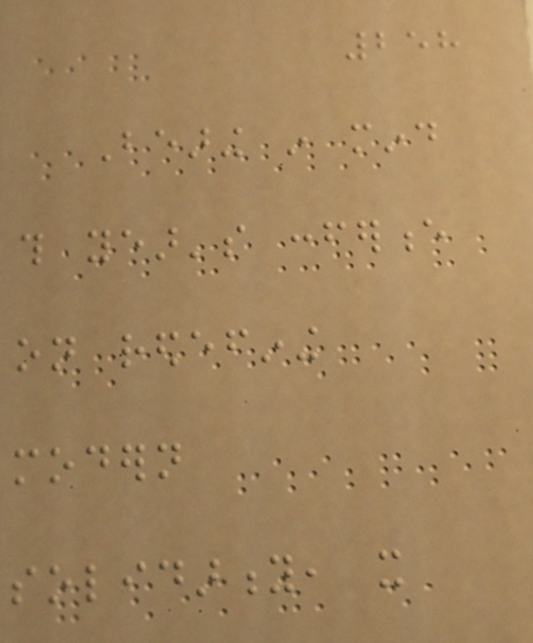258
Bearing in mind
this year's conference
on redefining
modern
solidarity, it
